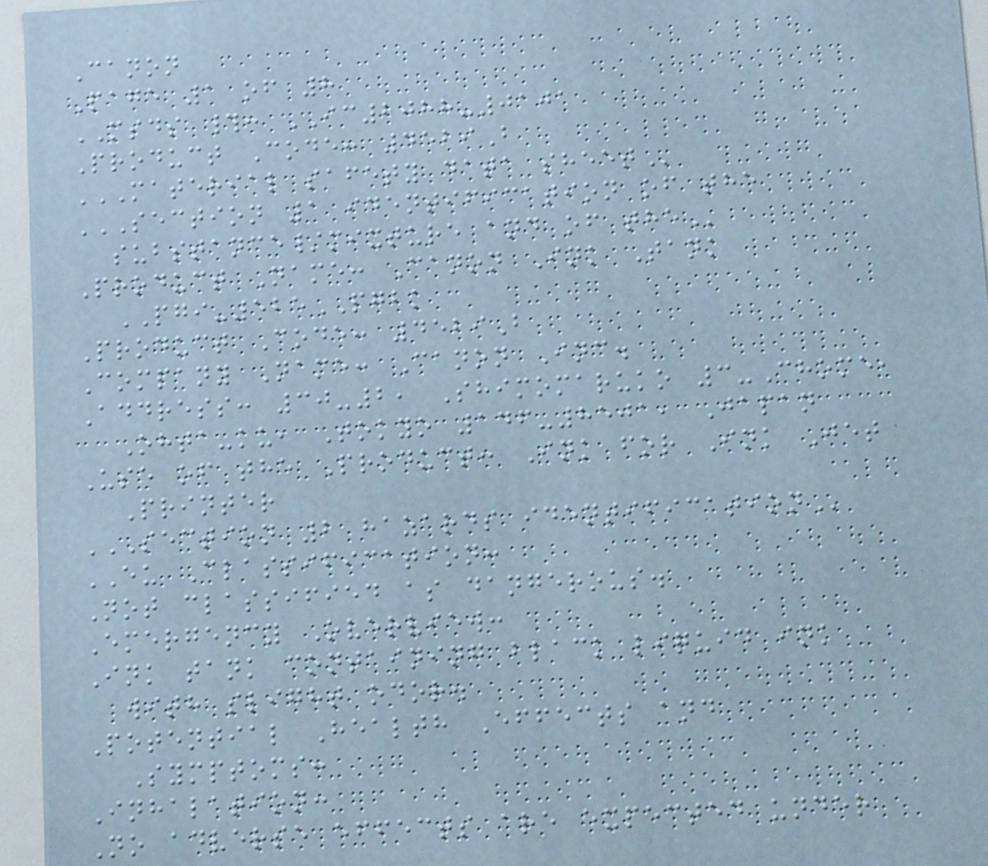Canon
Page 1 of 8
MSDS #: IC2088-0101
Product Code: 4529B
MATERIAL SAFETY DATA SHEET
SECTION 1 IDENTIFICATION OF THE
SUBSTANCE/MIXTURE AND OF THE
Product Name: Canon Ink Tank
PGI-525PGBK
Product Code: 4529B
Company Name: Canon Inc.
Address: 30-2, Shimomaruko 3-Chome,
Ohta-ku, Tokyo 146-8501, Japan
Use of the Product: Ink for Ink Jet
Printer
SECTION 2 HAZARDS IDENTIFICATION
EU Classification:
Not classified as dangerous.
Emergency Overview:
Ink tank containing black liquid ink
with slight odor.
Potential Health Effects and
Symptoms:
Inhalation:
No adverse effects are expected under
